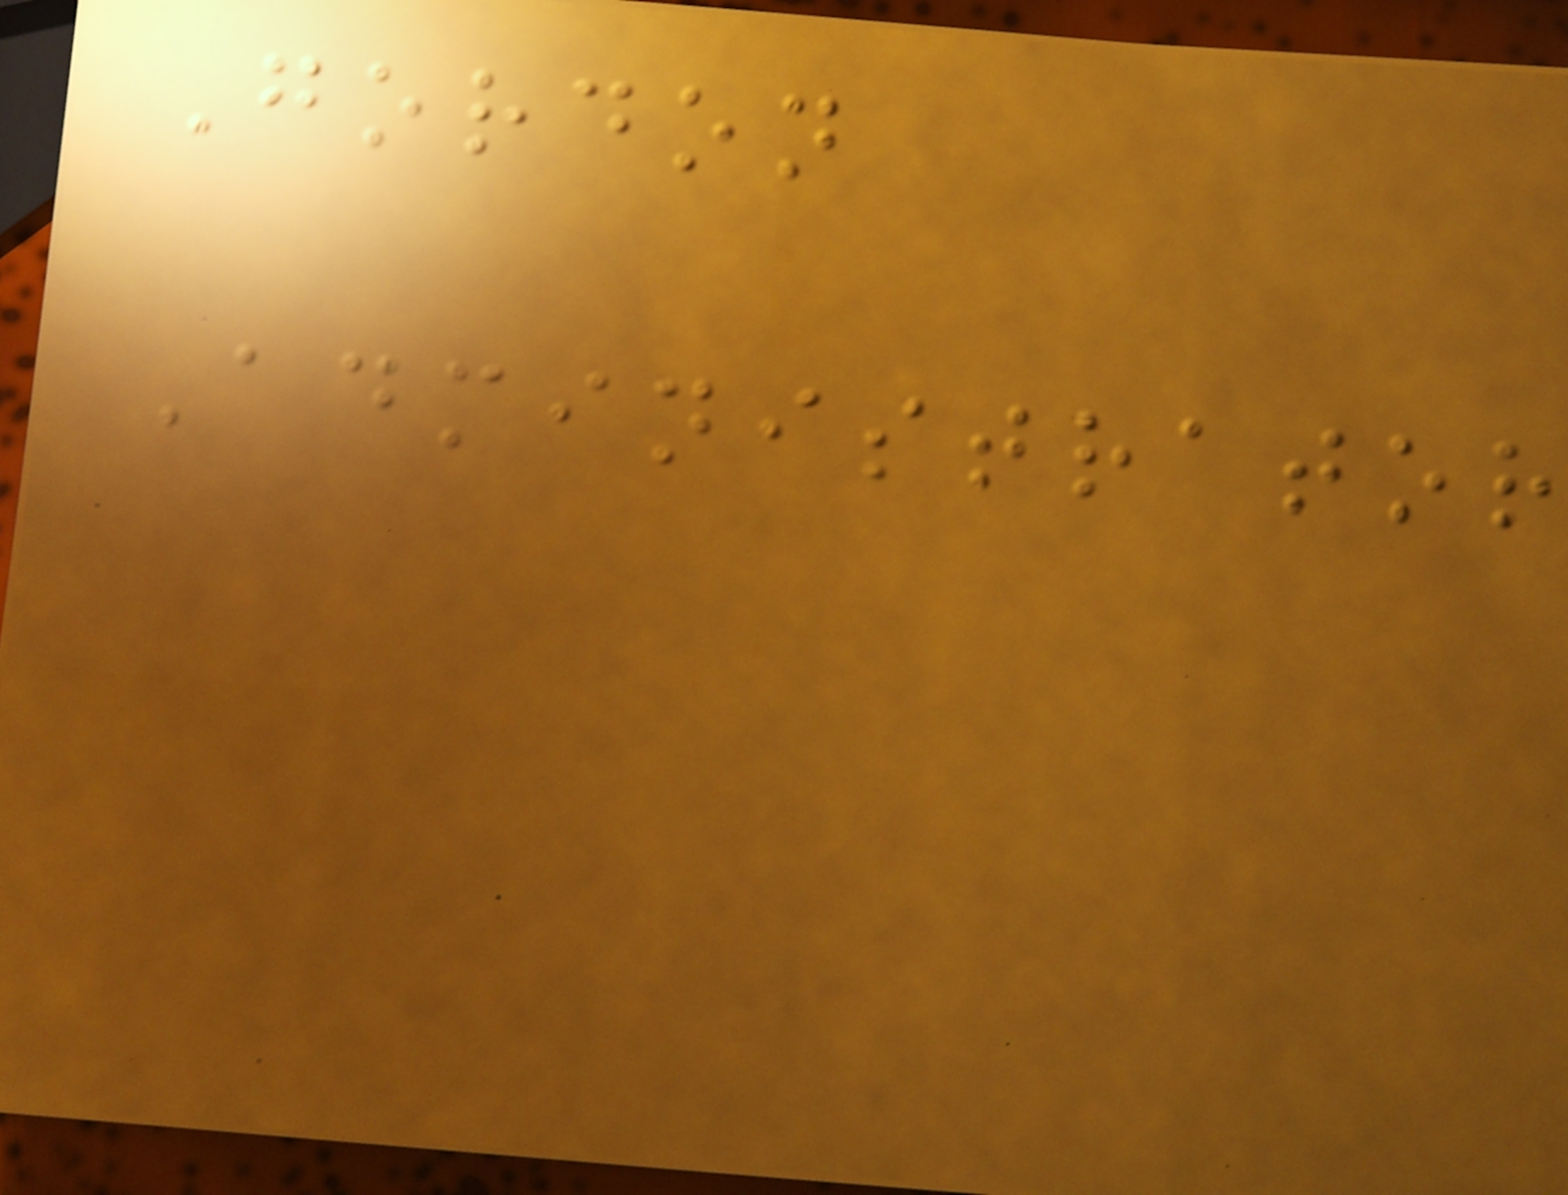Gordon
Administrator
